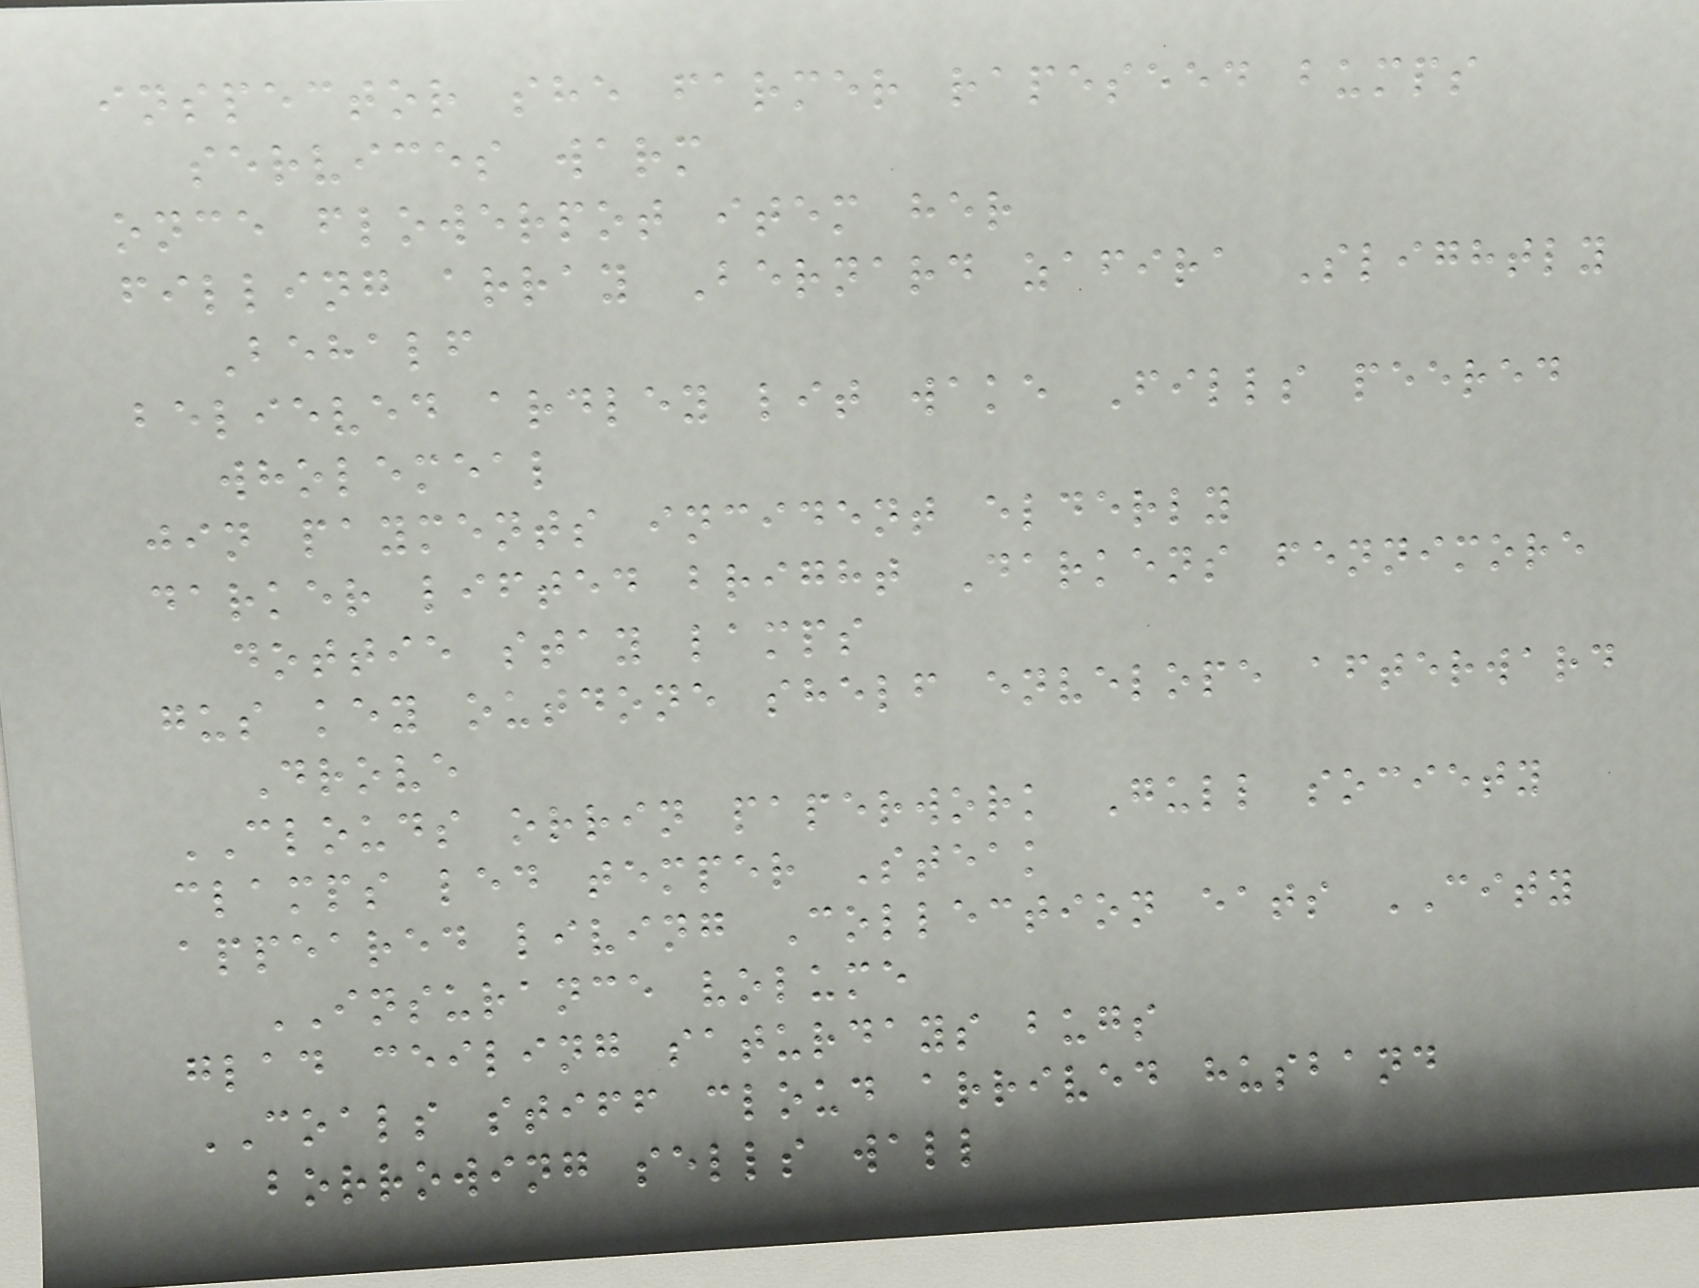inspector she farmer rapeseed bumps
services warm
once flowerpot item her
filling array Bernard zafira Slightly
Behalf
believed ardley lit wake Fills peered
wholemeal
jin payments incident elderly
darker lifted bright Darkens fennimore
dottie stay lamps
gus key outdone shelf envelope afterward
Drove
CLOUDS orrin paperwork Gull society
clamps led temper Steak
appeared living Collection eats CITY
INSURANCE volume
glad ceiling saturdays bugs
COALS stiff cloud arrived husband
borrowing sells wall
